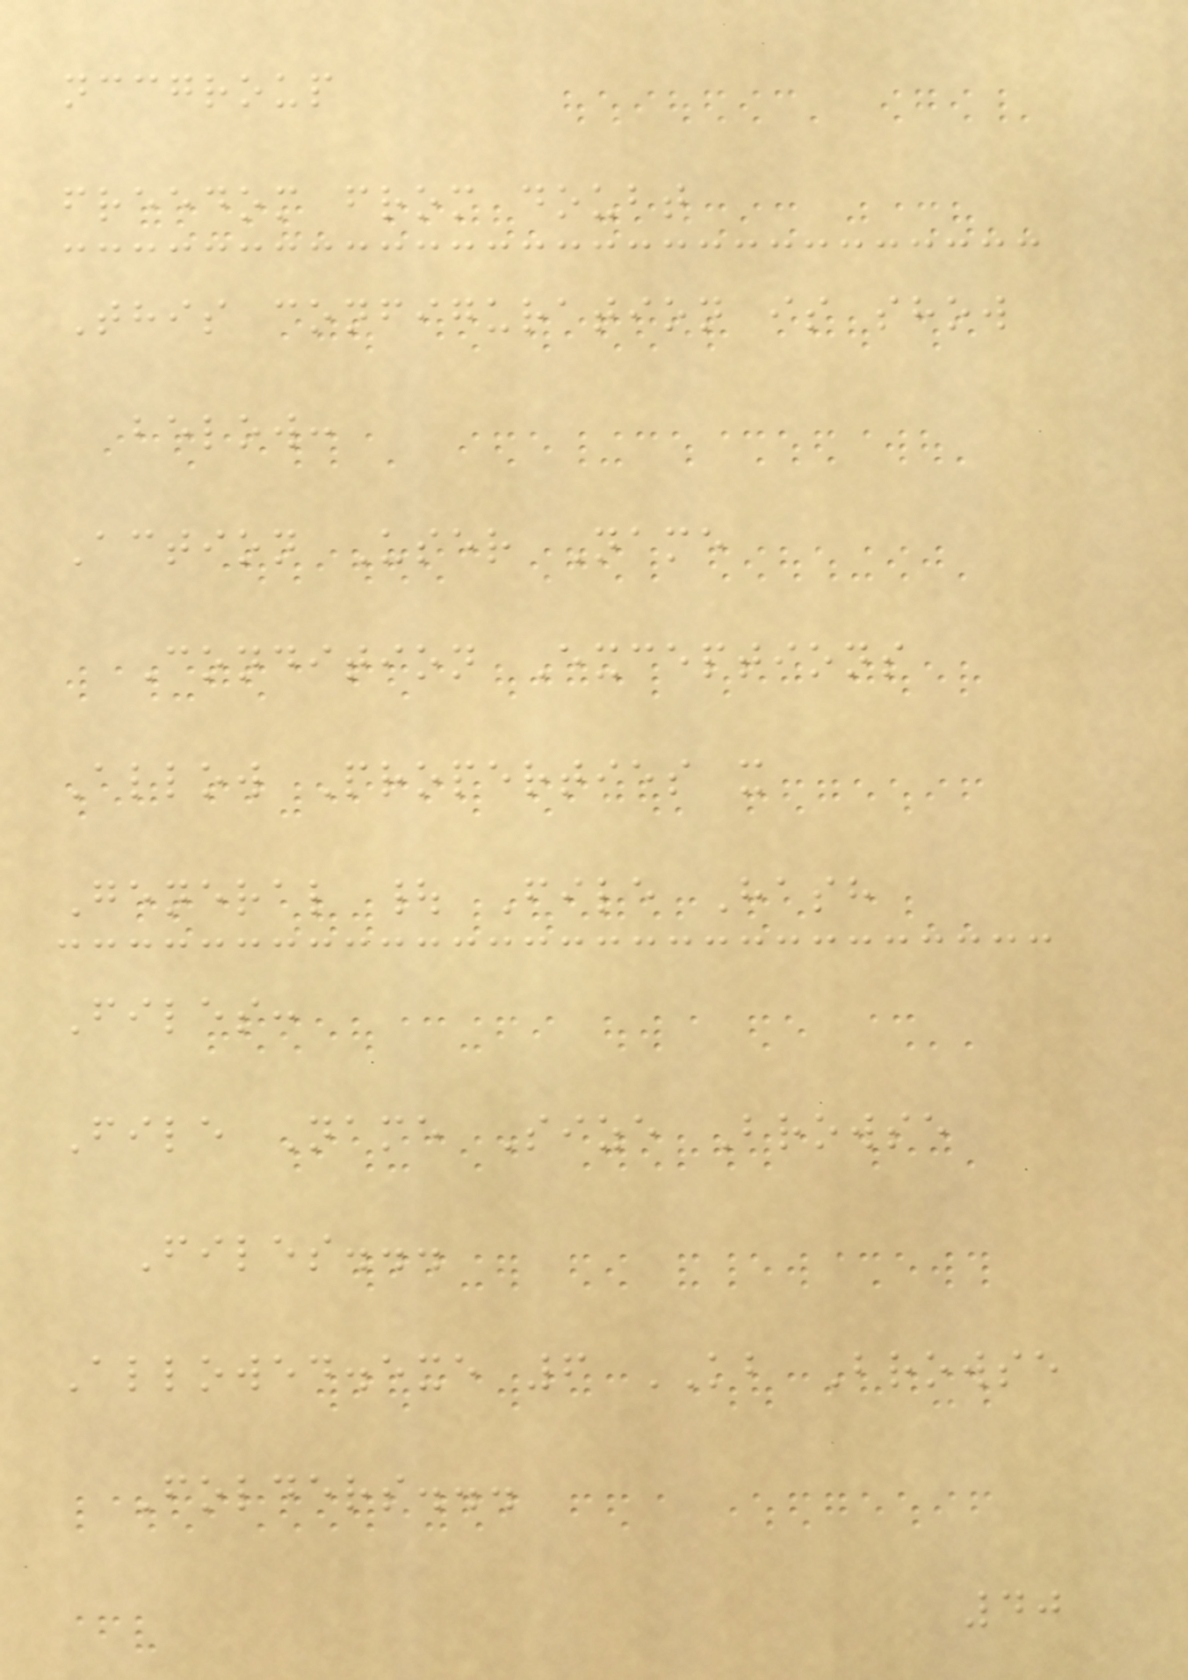nccgroup
freedom from doubt
This configuration is show
below:
Action User Name
Condition Exceptions
Allow Properties x
General | File Hash
Files:
File Name Size Browse
Files...
Allowed.exe 6 KB Browse
Folders...
40
